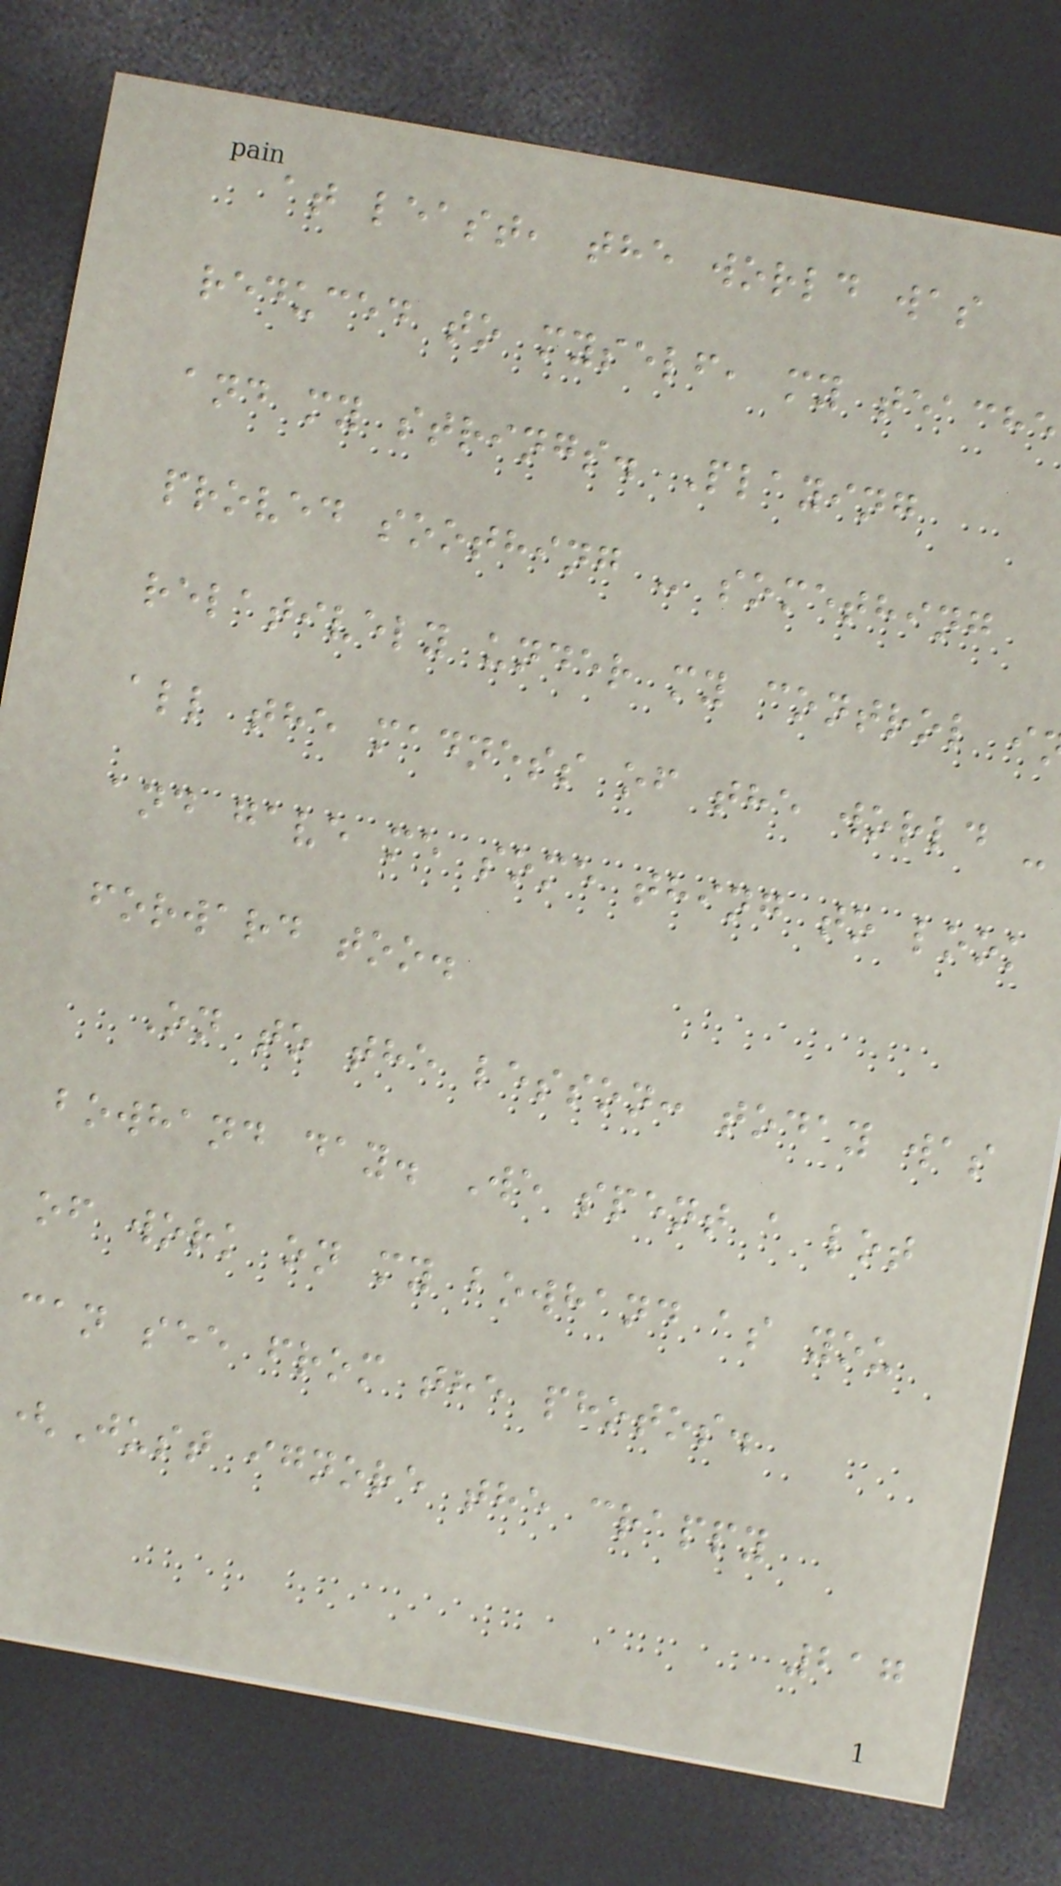at least, the world was
reduced to myself, my teache
and my strings. Playing
proved soothing - something
relatively under my control i
all the madness of the world -
and gave me some thing to look
forward too.
On to the lesson: today was
bowhand day. We spent a lot
of work on my bowhand as you
can see from the photos.
(Just ignore the crappy
217
